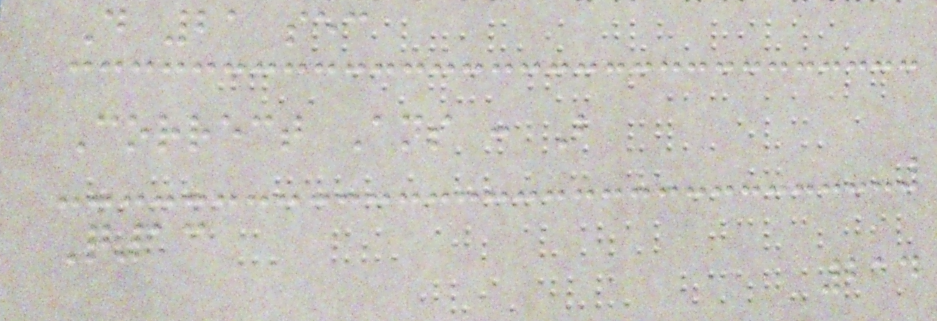D 21 sec
Correct Ans : B
Q13
214
